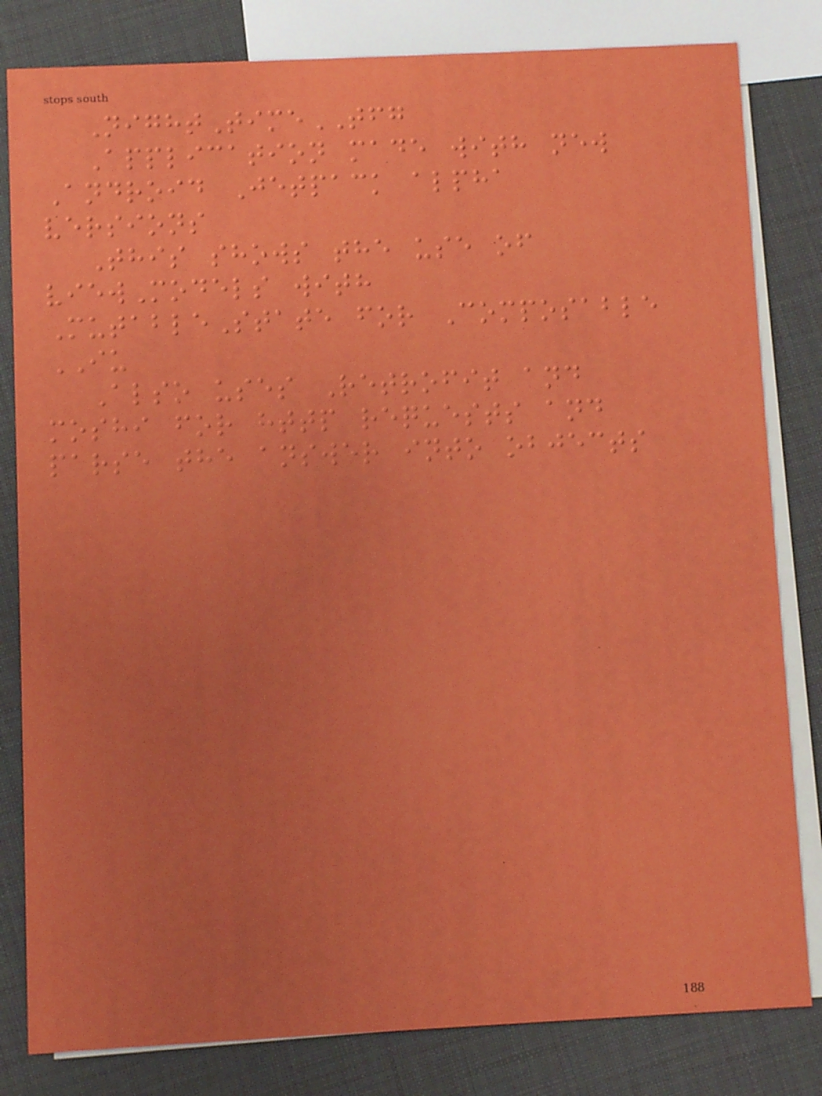NightTimeTFG
Application made with new
Android Jetpack alpha
versions
This shows the use of
viewModels with
MutableState for Composable
IU
Also uses Retrofit and
moshi for http requests and
parse the answer into objects
